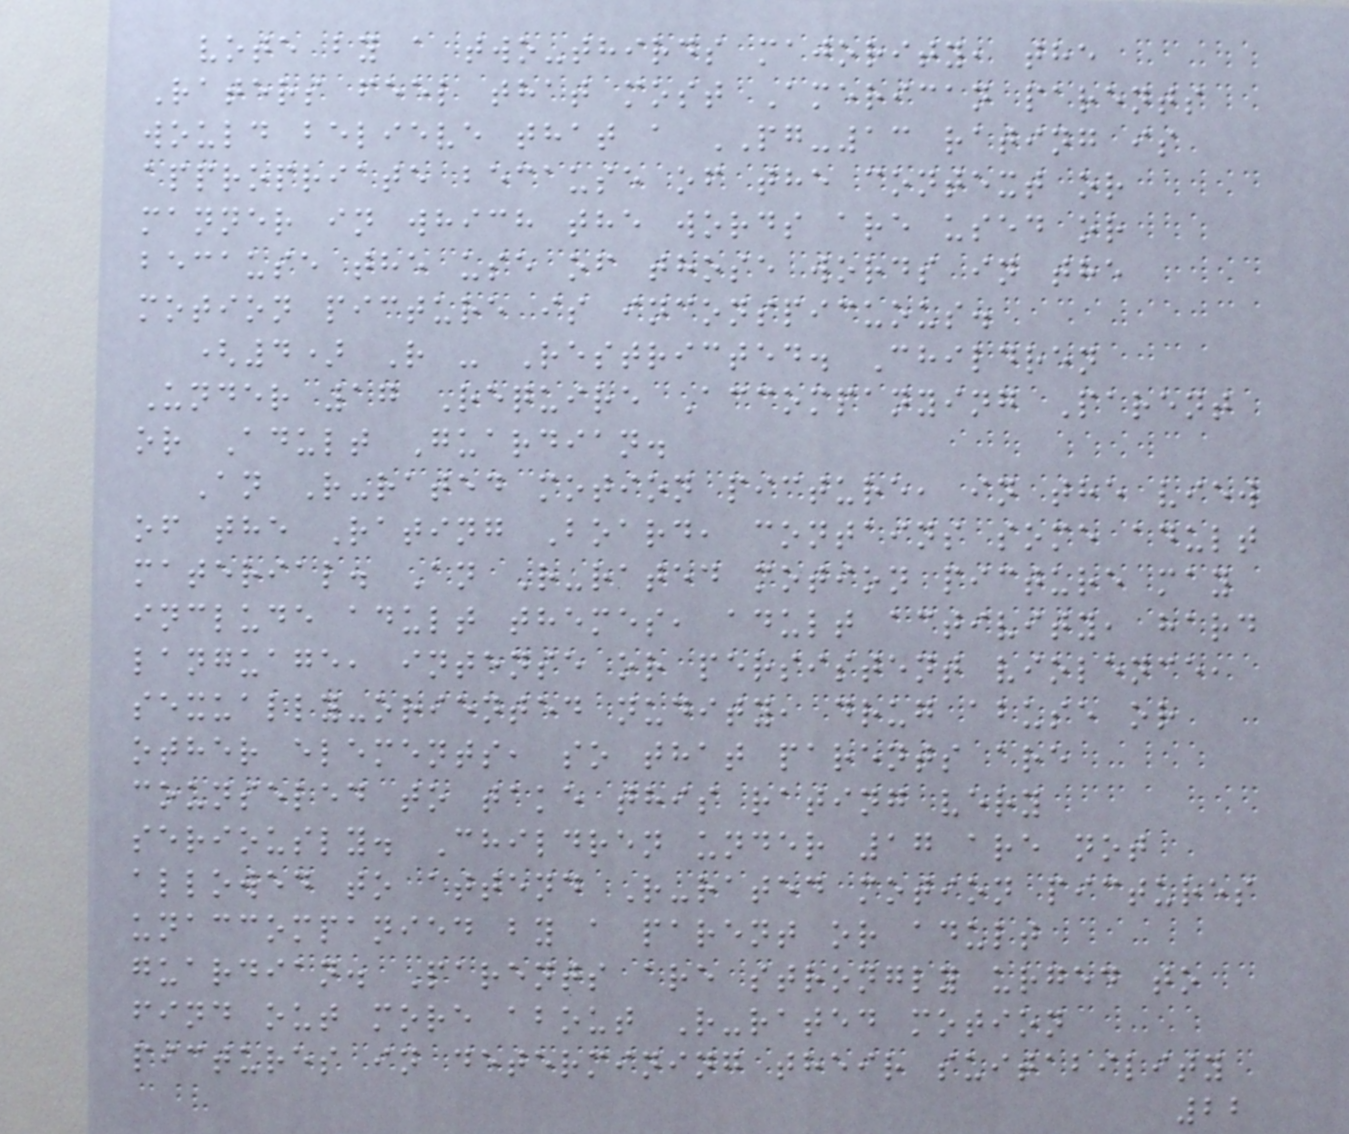vote by a two-thirds majority, the
Raters feel that most American parents
would believe that a PG-13 rating is
appropriate because of the context or
manner in which the words are used or
because the use of those words in the
motion picture is inconspicuous.
(4) R - Restricted. Children
Under 17 Require Accompanying Parent
or Adult Guardian.
An R-rated motion picture, in the view
of the Rating Board, contains some adult
material. An R-rated motion picture may
include adult themes, adult activity, hard
language, intense or persistent violence,
sexually-oriented nudity, drug abuse or
other elements, so that parents are
counseled to take this rating very
seriously. Children under 17 are not
allowed to attend R-rated motion pictures
unaccompanied by a parent or adult
guardian. Parents are strongly urged to
find out more about R-rated motion
pictures in determining their suitability
22
